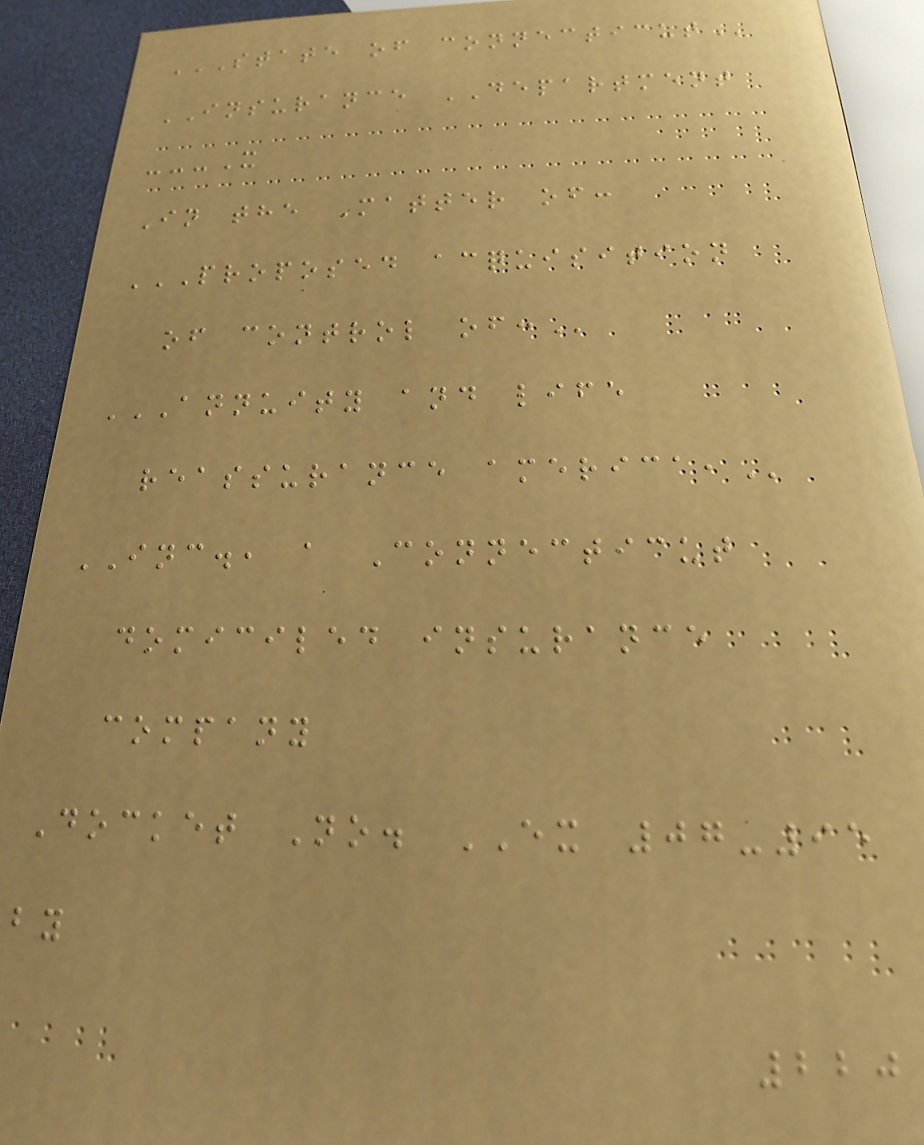STATE OF CONNECTICUT
INSURANCE DEPARTMENT
---X
In the Matter of:
PROPOSED ACQUISITION
OF CONTROL OF:
ANNUITY AND LIFE
REASSURANCE AMERICA,
INC., a Connecticut
domiciled insurance
company
Docket No. EX 07-95
by
220
